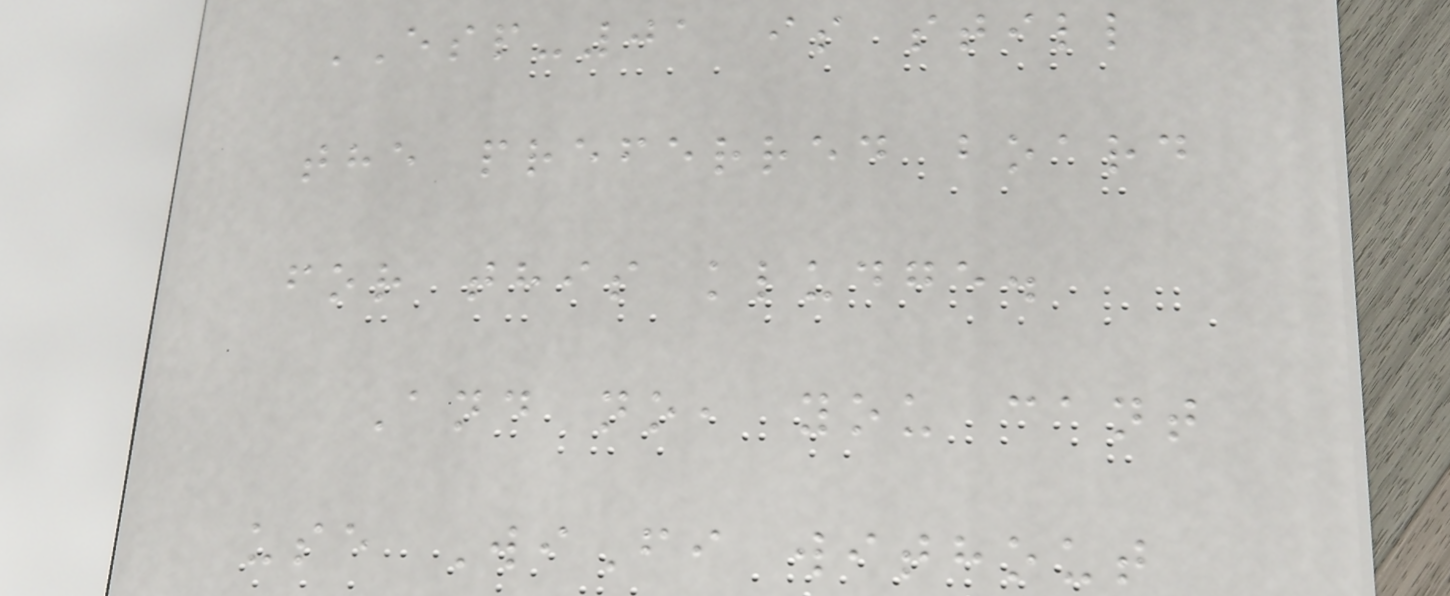ESP-01 is still
the preferred board
for this kludge.
And no, you cant
use WiFi without
